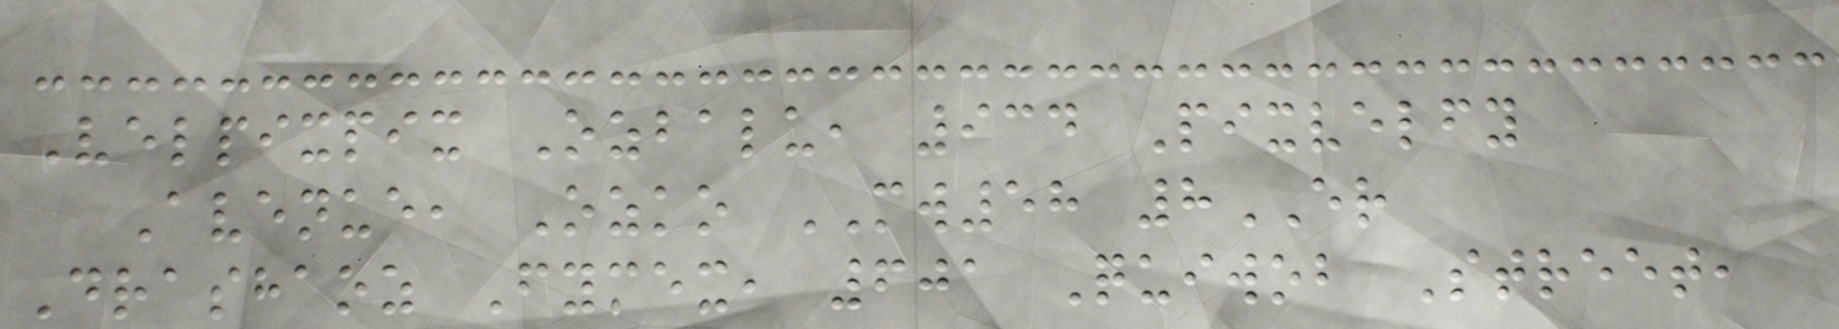Velpixpix Ozbalu, 934 Pixvelfy
Avenue, Ozko MW58 8ER
Drashaoz Fymex, 601 Quiwob Street,
